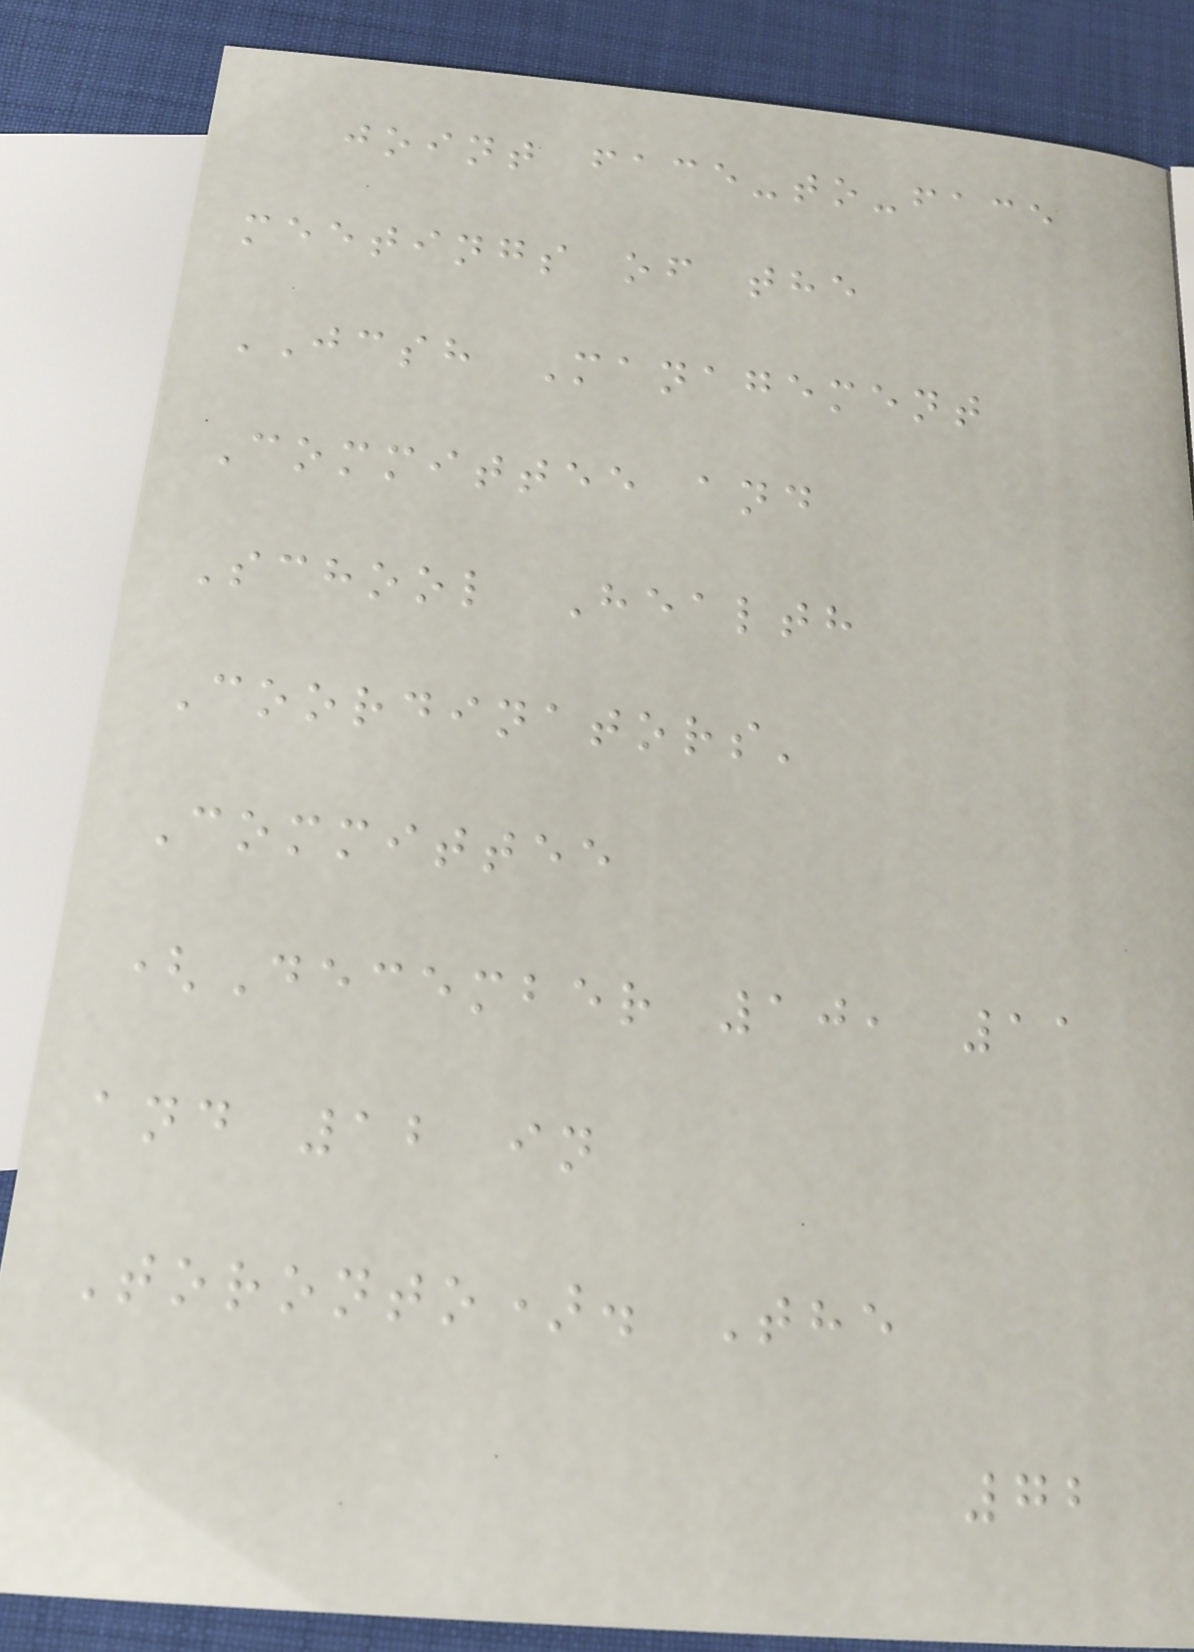joint face-to-face
meetings of the
JCSH Management
Committee and
School Health
Coordinators'
Committee
(December 10, 11
and 12 in
Toronto). The
72
